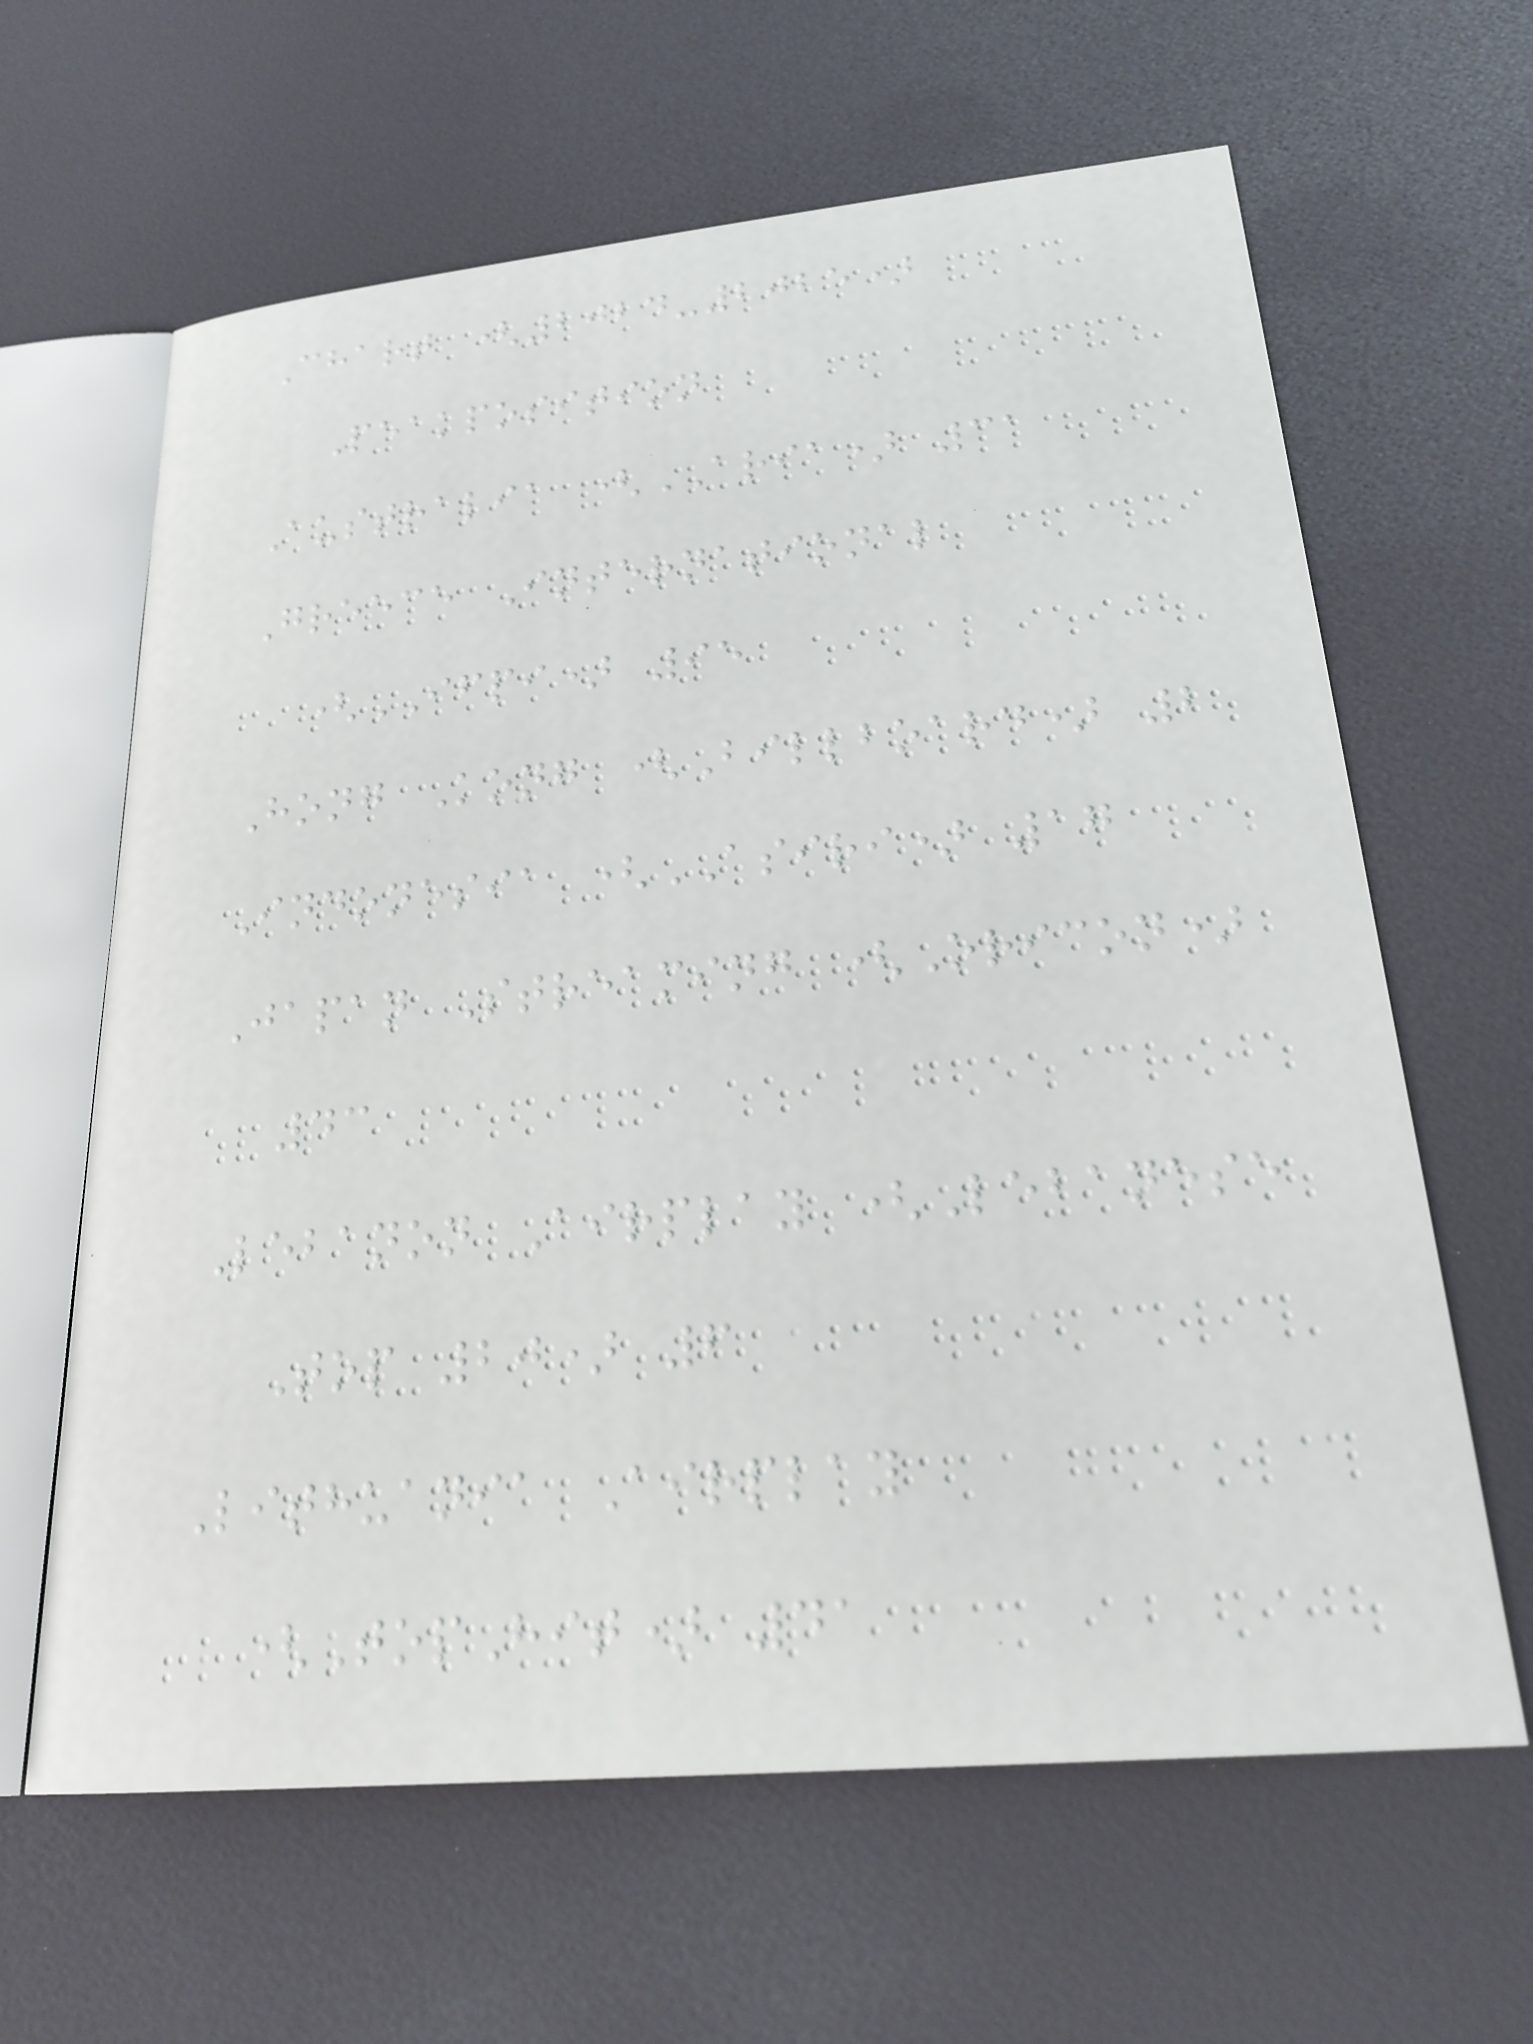Chart (2024-2025)
Peakposition
Australia (ARIA) 31
Greece International
(IFPI) 95
Hong Kong (Billboard) 2
Indonesia (ASIRI) 17
Japan Streaming (Oricon)
43
Lebanon Airplay (Lebanese
Top 20) 6
Lithuania Airplay
(TopHit) 41
